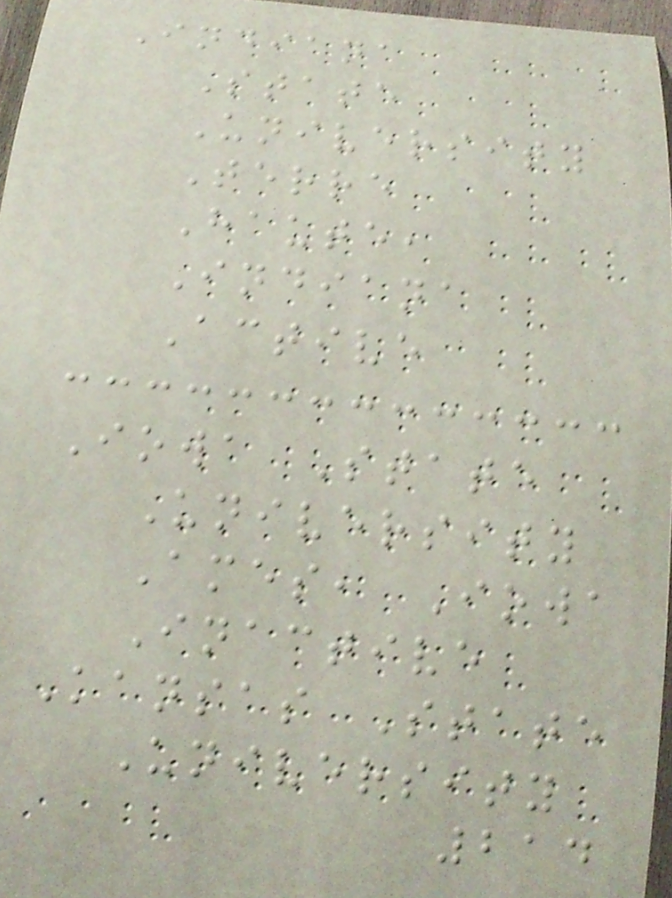Indiana
State
University
Terre
Haute,
Indiana
Active
Iowa State
University
Ames, Iowa
Inactive
Kansas State
University
214
